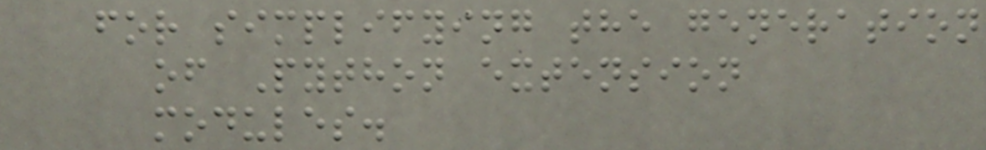for simplifying the generation
of Python extension
modules.
